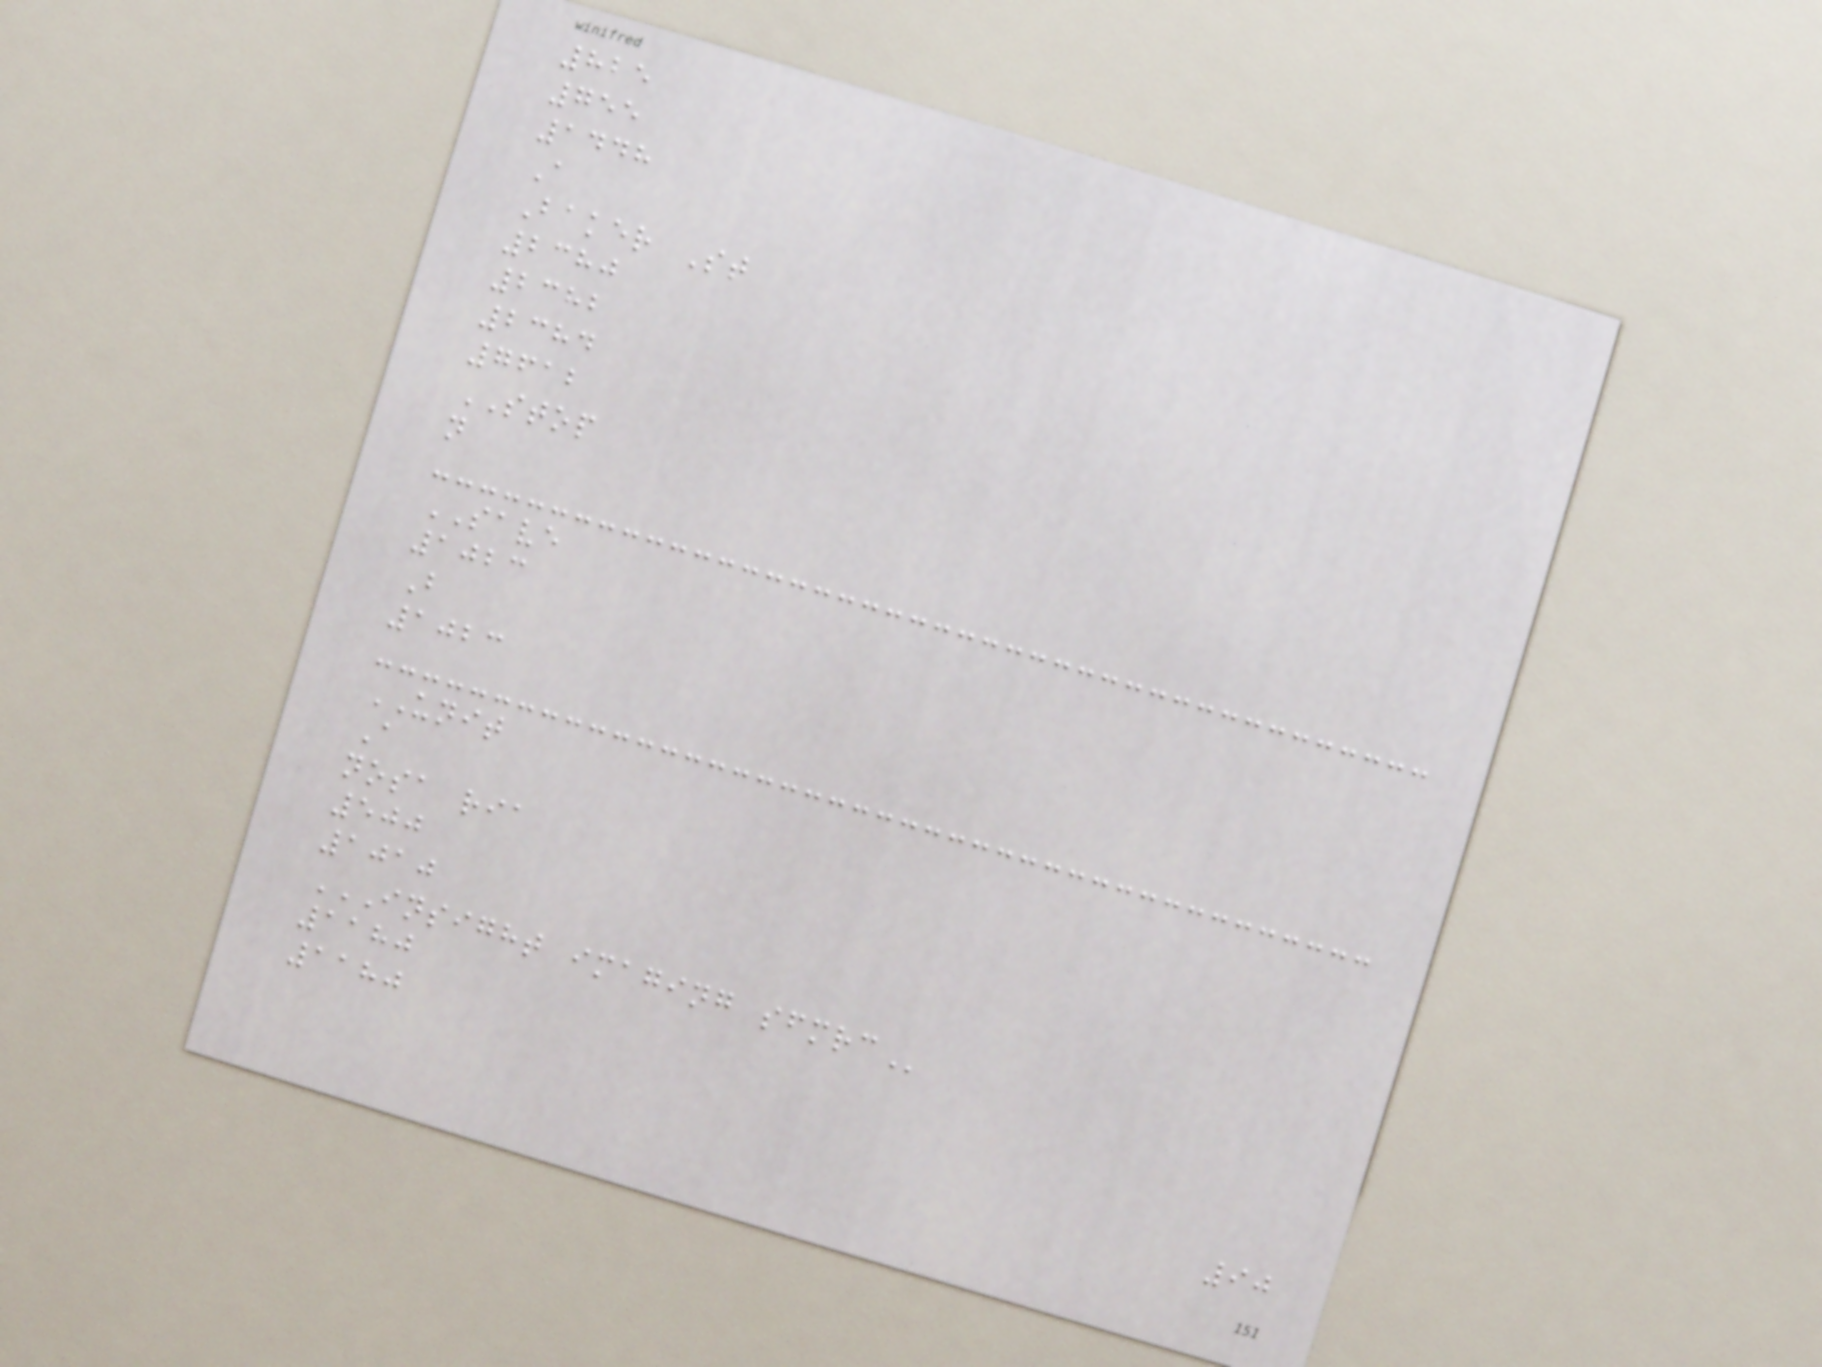825
755
1448
A
Baker St
2380
2382
2384
7612
STOP
n
SAVE
1023
B
1023
UNIT
A
nosa ria
500
1010
INSIGHT IMAGING SFMRC
1180
1180
90
